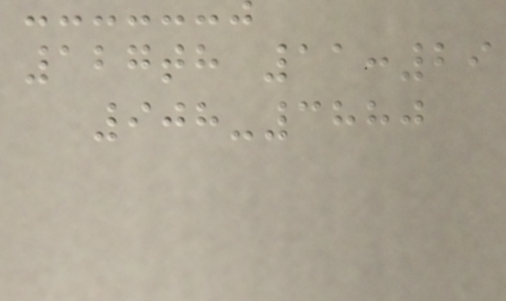127th 11:29
908-3880
